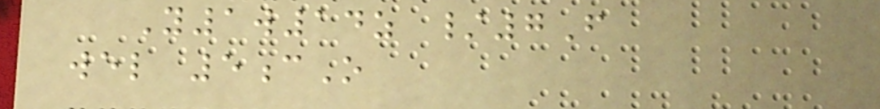Y1w14z /7F
wel 5cO
